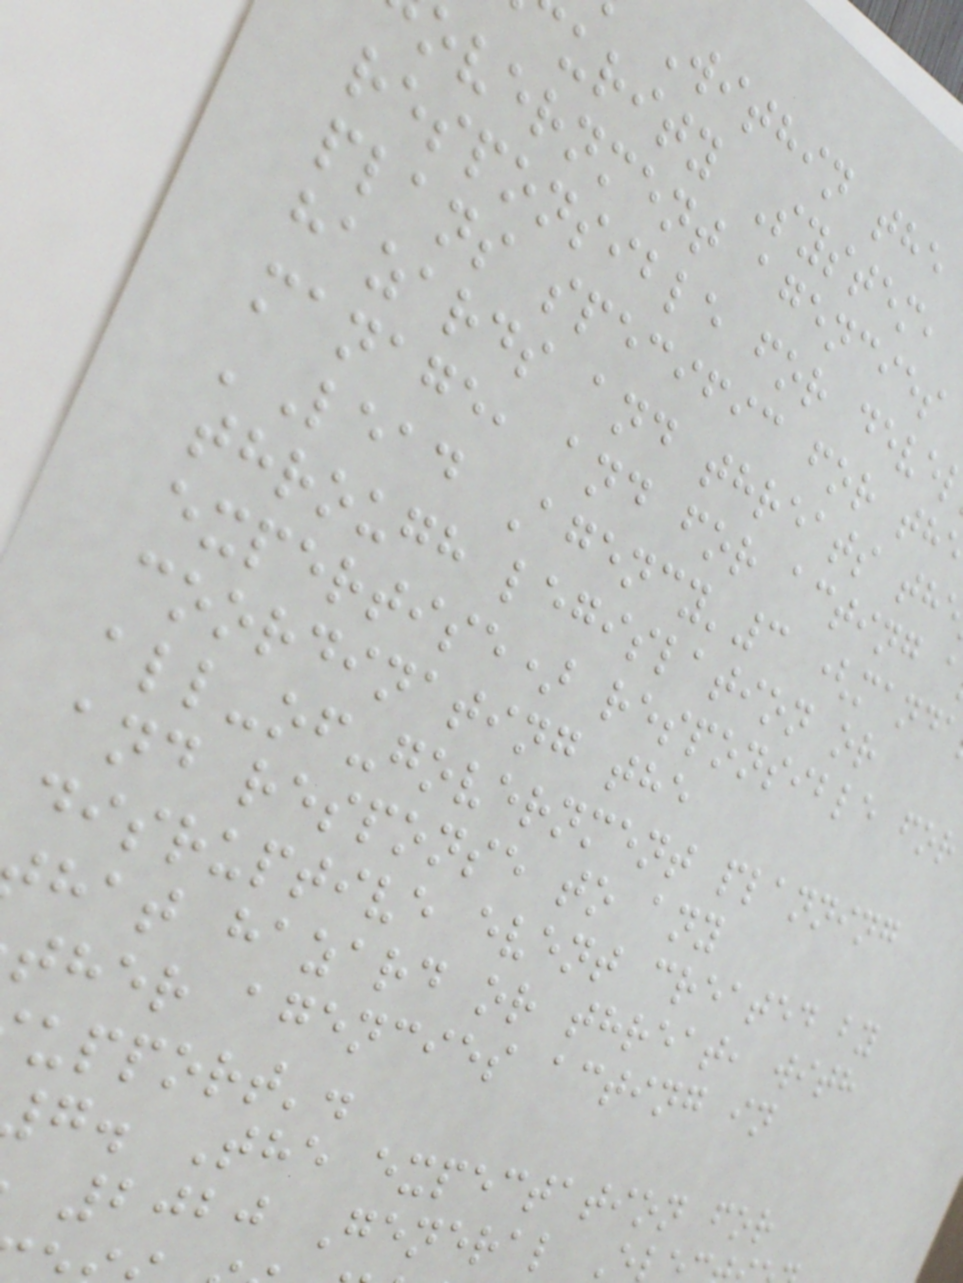Within the
urity System,
overnment agencies
responsible for deve
plans specific for th
hazards and threats th
manage, and for acting
'Lead Agency'3 (manda
through legislation or
expertise) responsible for
coordinating the
all-of-government planning
and response to any
disruptive event created by
hat hazard or threat, with
ther agencies acting in
upport'.
g. The expectation for
2020 General El
